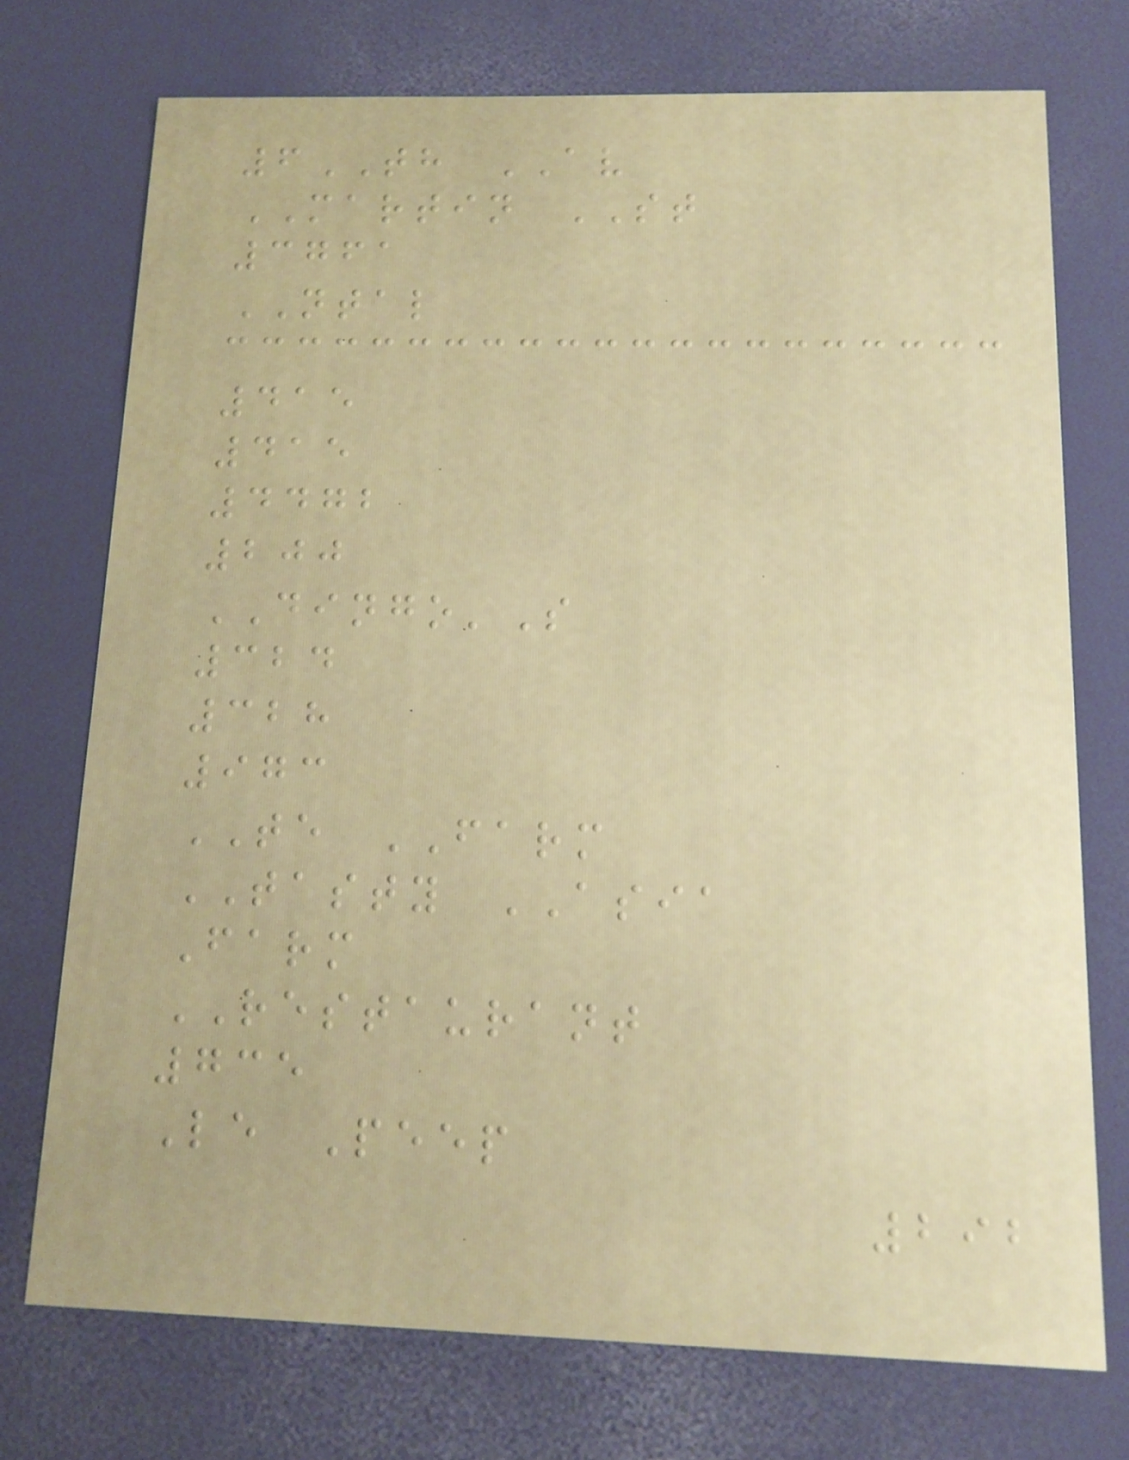6TH AV
MARTIN ST
3761
NTAL
415
415
4472
200
DINGO'S
324
328
973
TE FARM
TASTY ASIA
Farm
RESTAURANT
735
Le Peep
292
